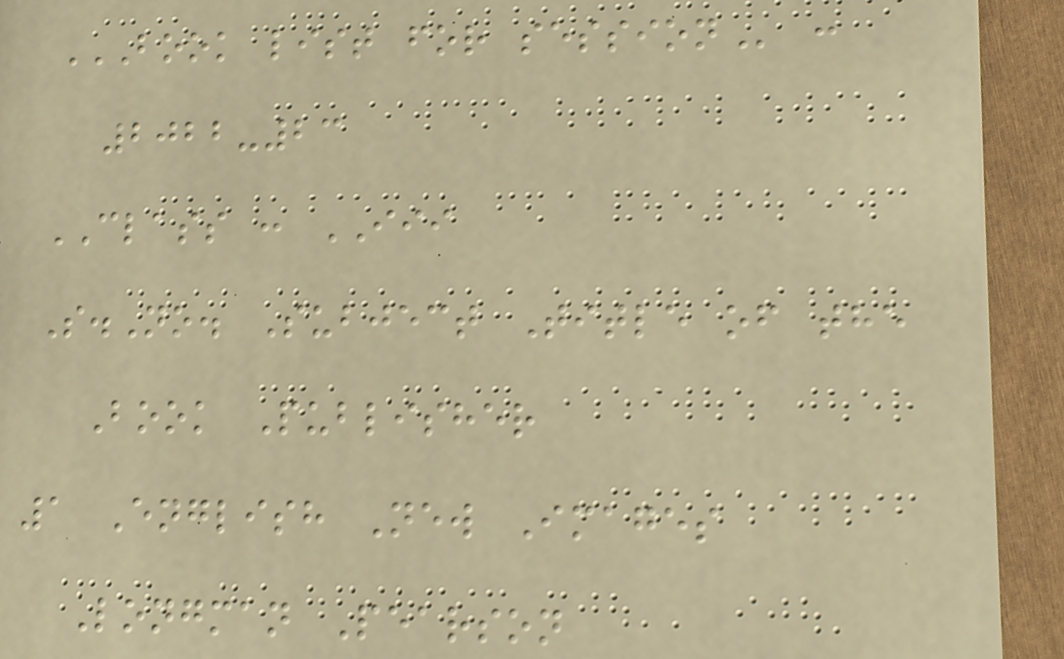BOOK LIST FOR SESSION :
2022-23
CLASS : III
S.No. Subject Title of the
Book Publisher
1 English New Images
Longman Pearson
